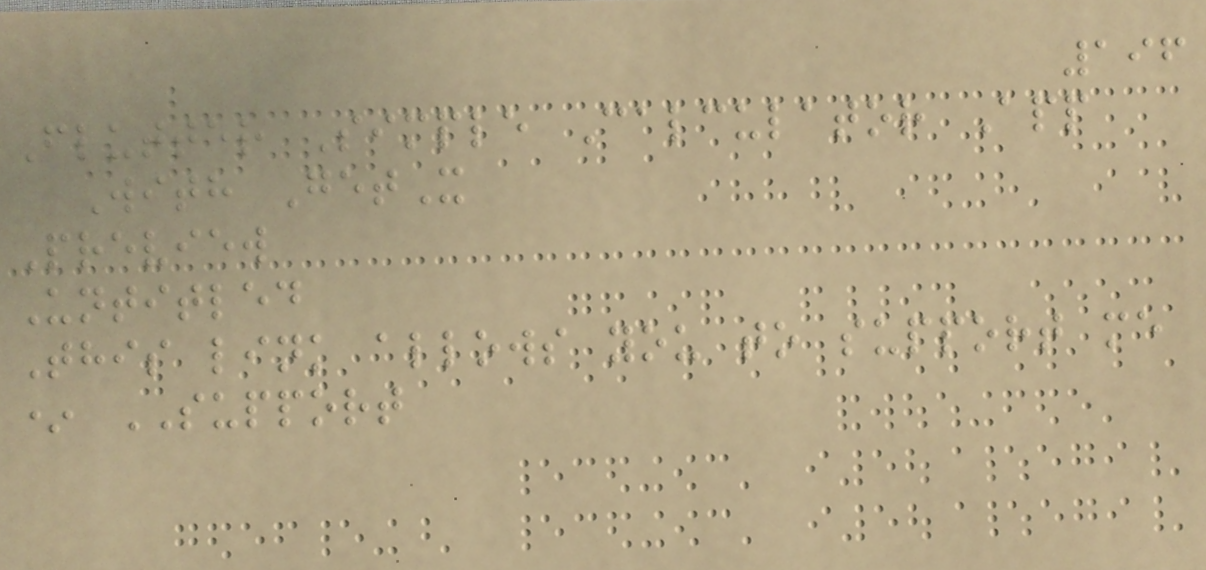196
Flutter Simple Calculator App
With GetX
Preview
Untitled
This link allows you to support me
* SUPPORT
